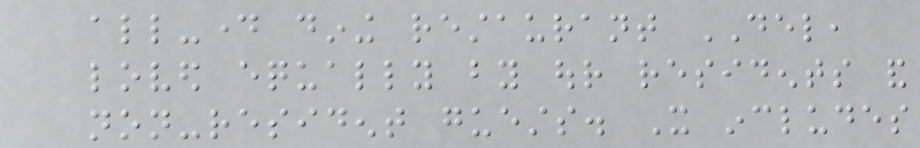all-day dining restaurant DEL,
loved equally by our residents and
non-resident guests. It includes
